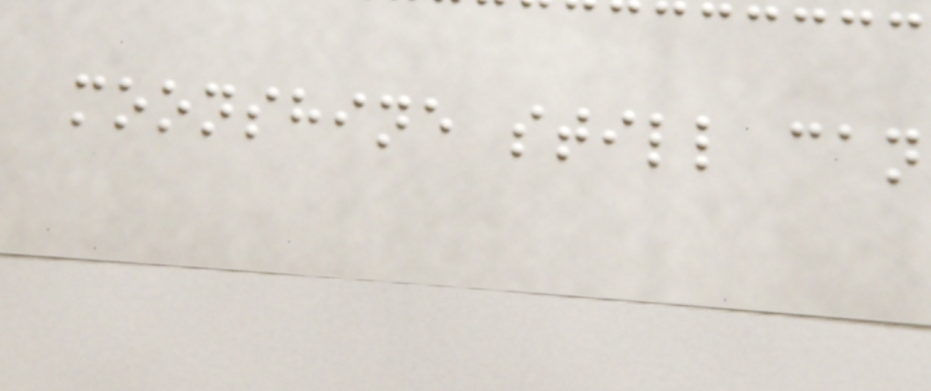moonshine still can
